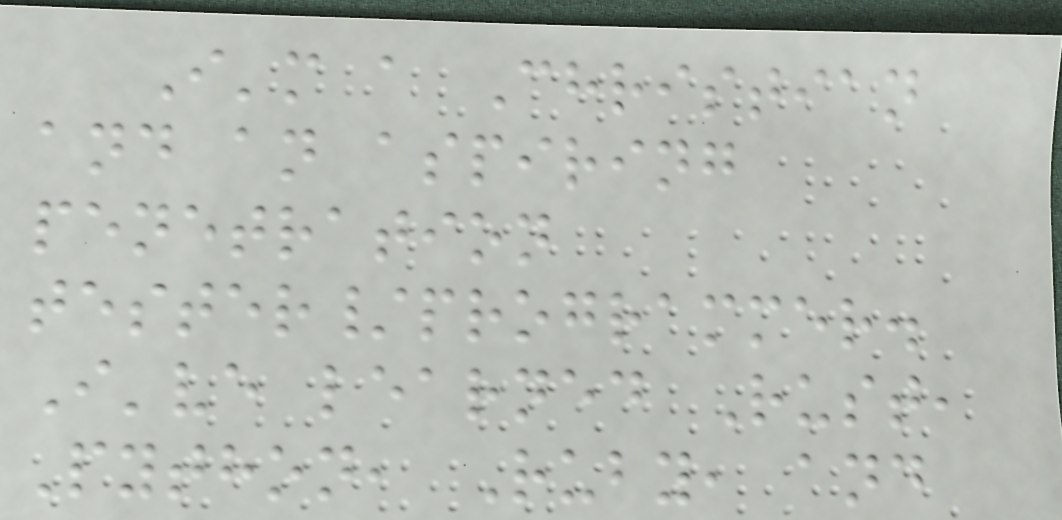I'm a Christian
and an aspiring
penetration
tester/programmer.
I've learned Rust,
Python, Ruby, and
